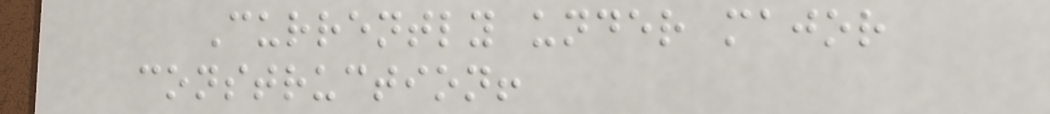Currently under major
construction!
